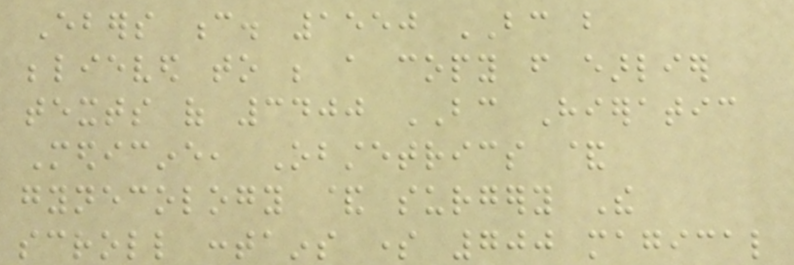Ebers c. 1550 BC but
believed to be a copy from earlier
texts of 3400 BC Hieratic
Medicine, Obstetrics &
gynecology & surgery The
scroll contains some 700 magical
